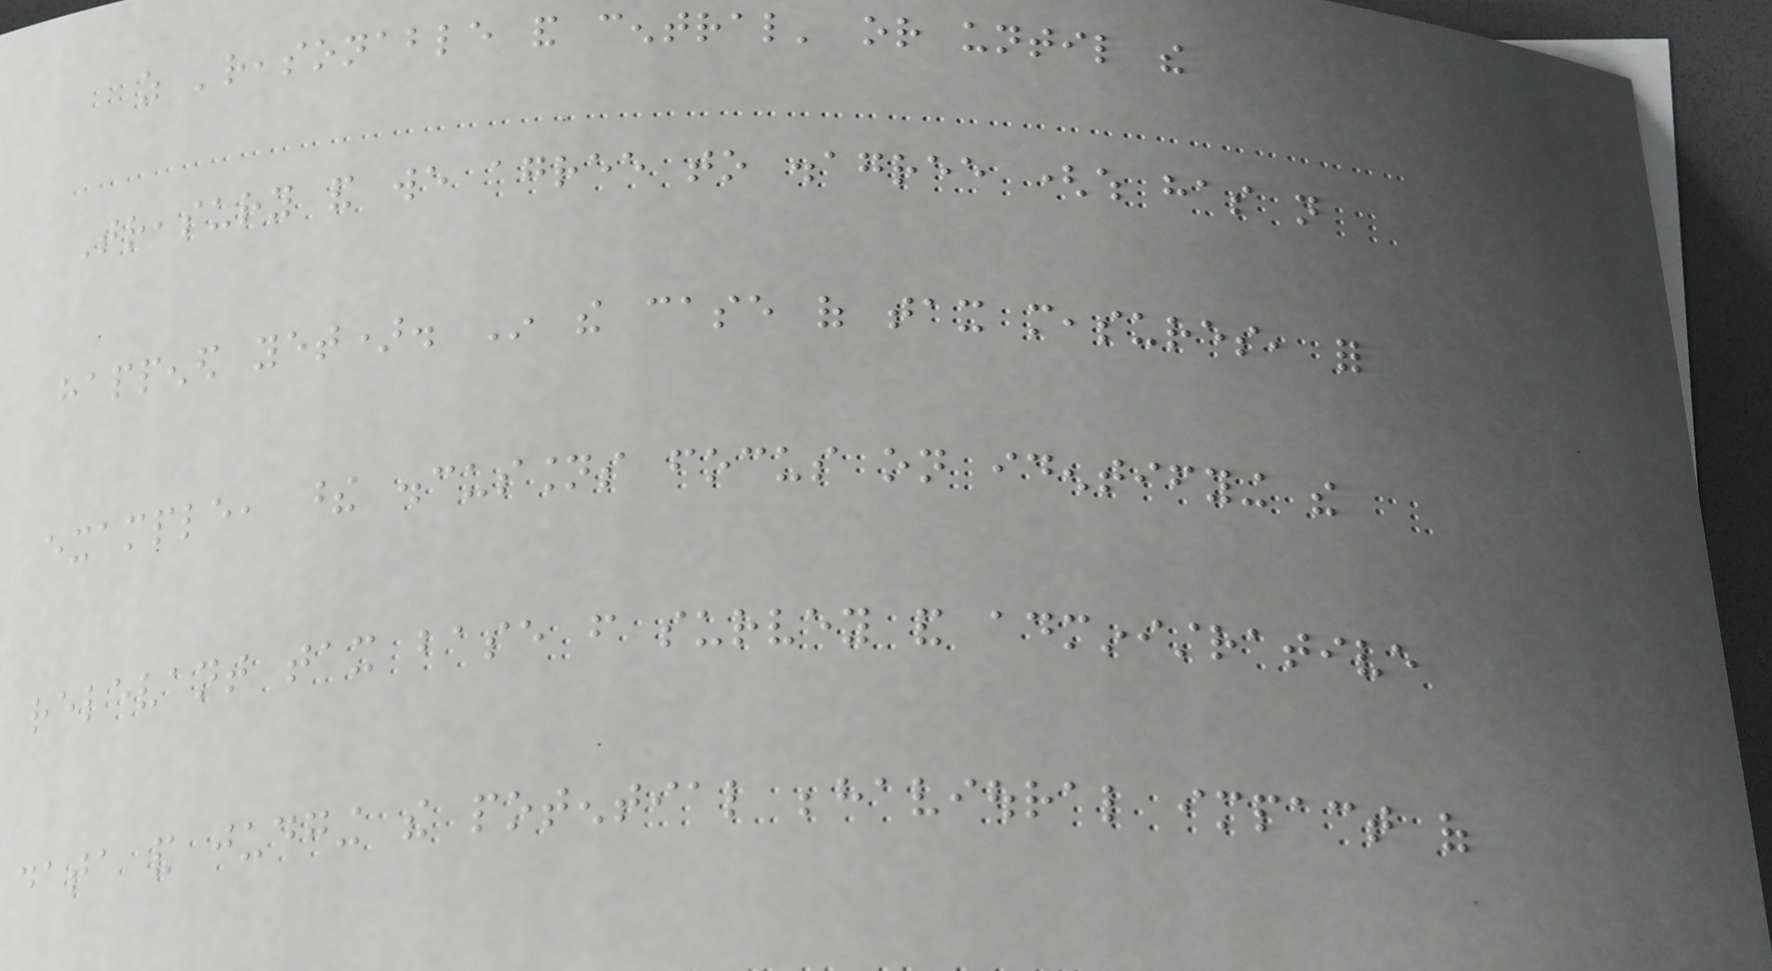as 'reasonable and central' or until the
Treasury and we agree to disagree (which has not
happened yet). In the case of tax measures, for
example, these discussions focus on identifying the
relevant tax base from survey and administrative
data and judging the potential behavioural impact of
